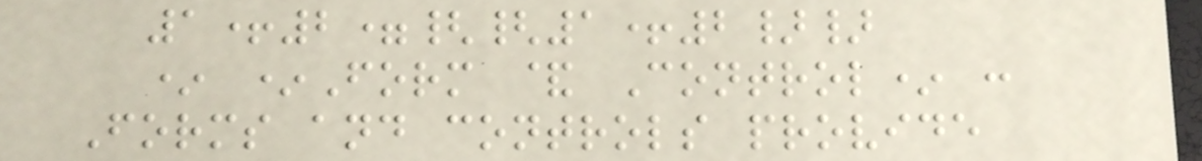1+2={{1+2}}
* *Form & Control* :
Forms and controls provide
